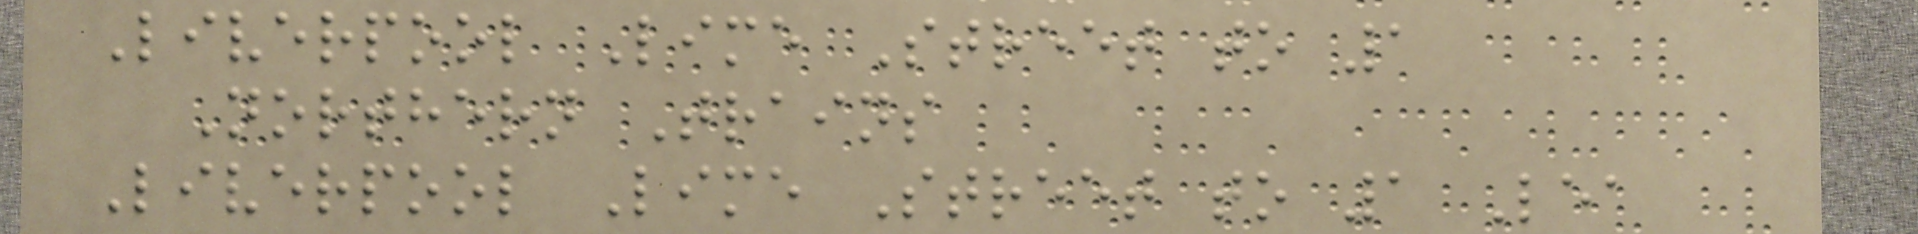Liverpool Lime Street to 1
Northern Trains
Liverpool Lime Street to 1 Lea
